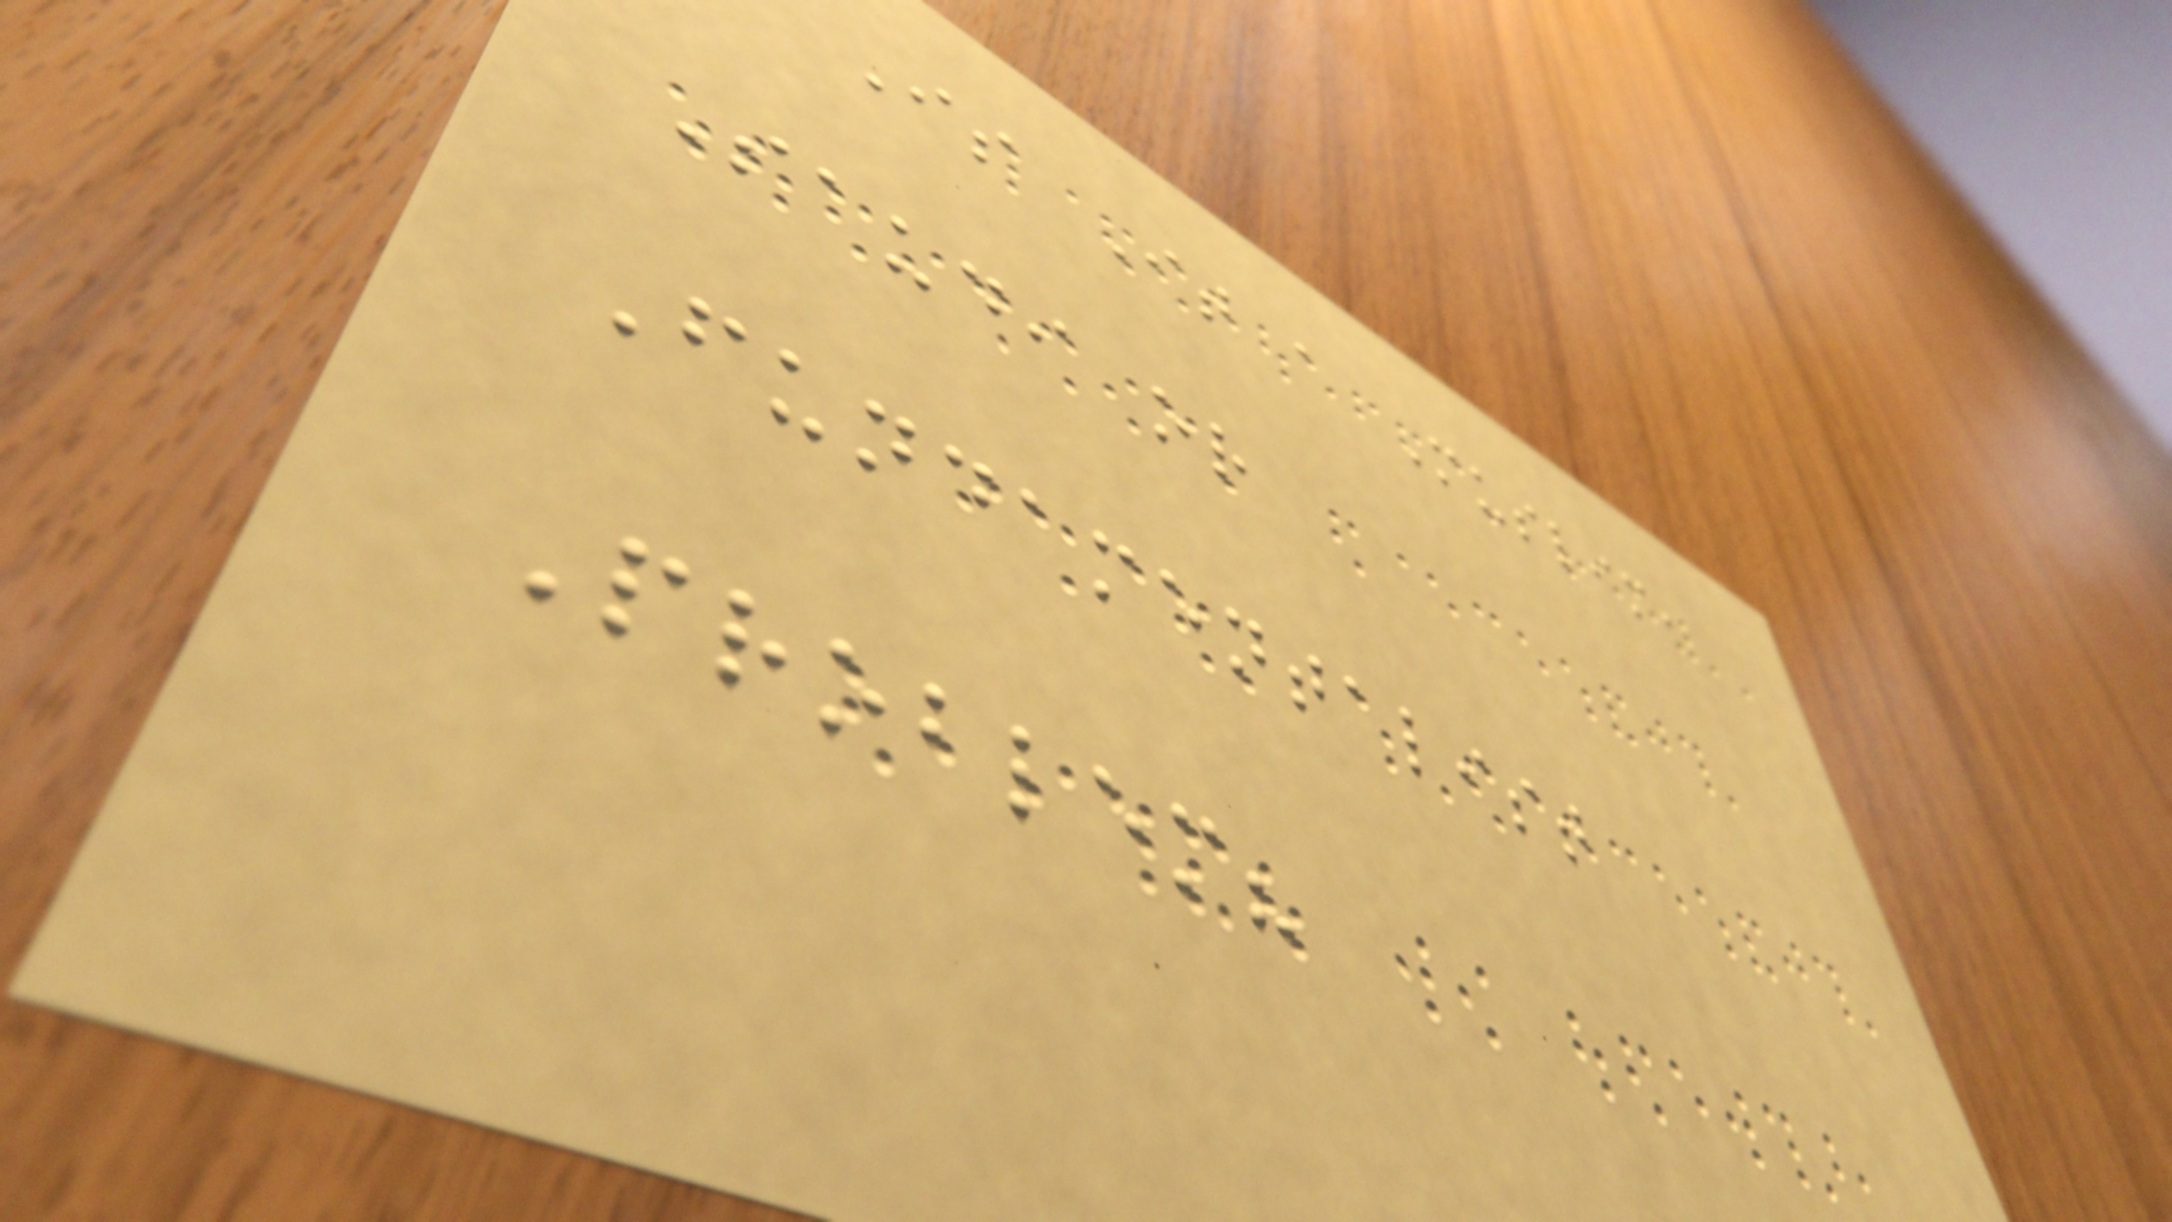Is It a Muslim,
Saudi or
Fundamentalist
Problem?
